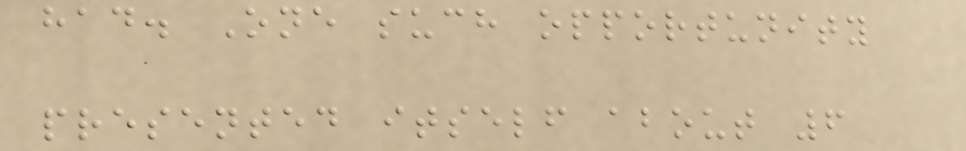had. One such opportunity
presented itself about 6
